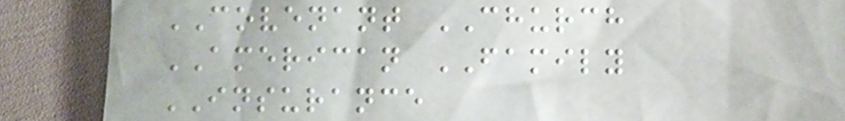COVENANT CHURCH
AMERICAN FAMILY
INSURANCE
